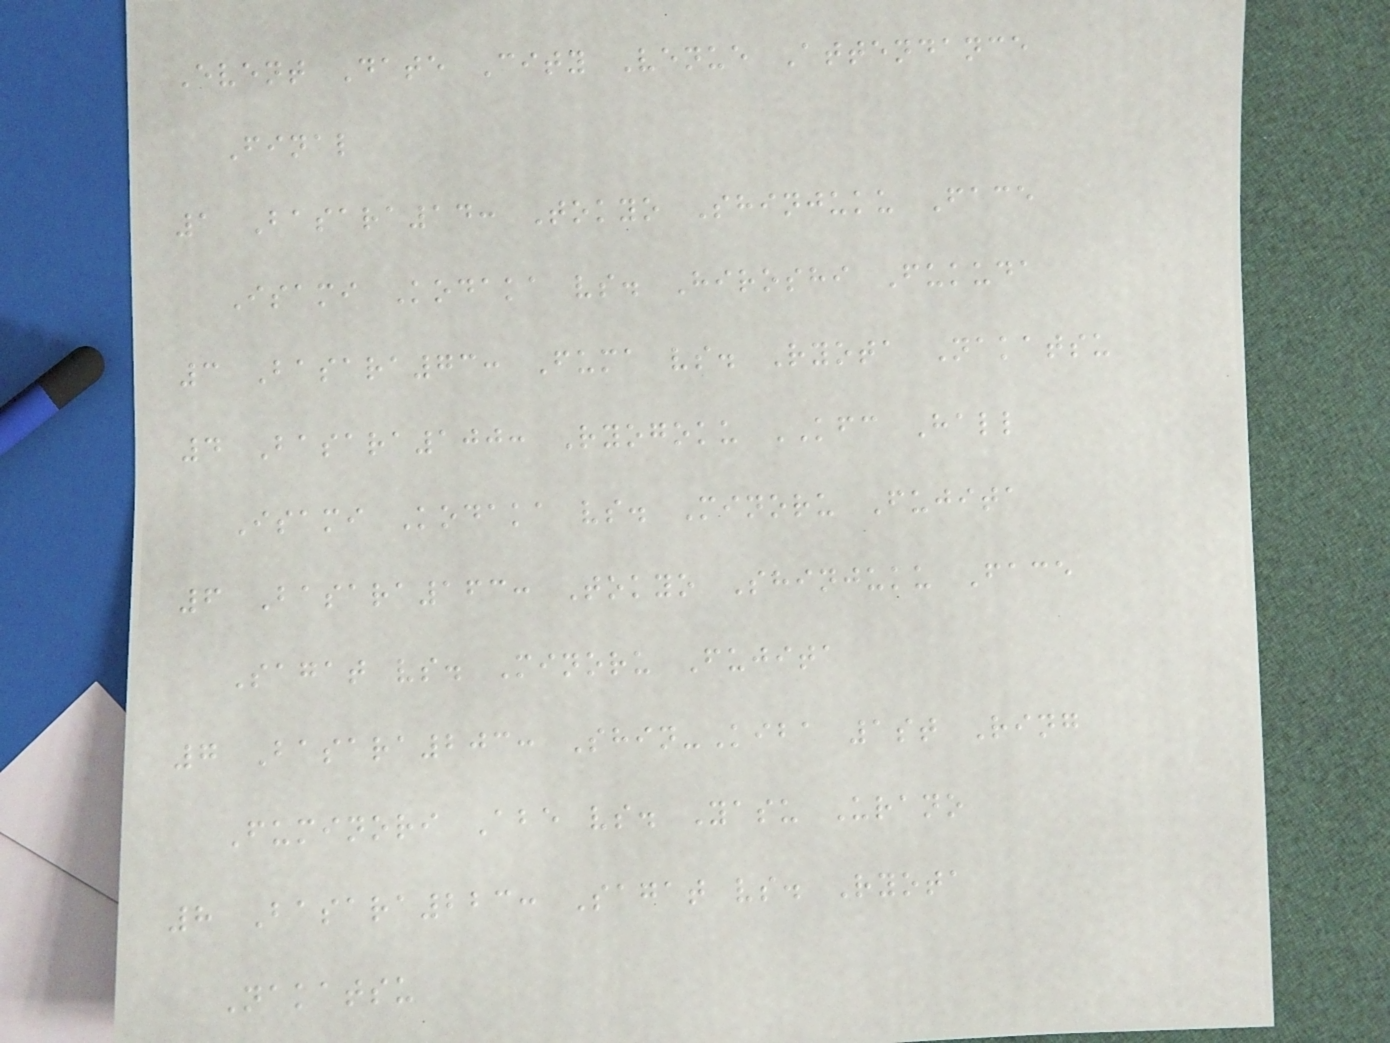Event Date City Venue Attendance
Final
1 Basara14: Tokyo Shinjuku Face
Isami Kodaka vs. Hiroshi Fukuda
3 Basara73: Fuma vs. Ryota Nakatsu
4 Basara100: Ryogoku KFC Hall
Isami Kodaka vs. Minoru Fujita
6 Basara163: Tokyo Shinjuku Face
Sagat vs. Minoru Fujita
7 Basara203: Shin-Kiba 1st Ring
Fuminori Abe vs. Yasu Urano
8 Basara223: Sagat vs. Ryota
Nakatsu
